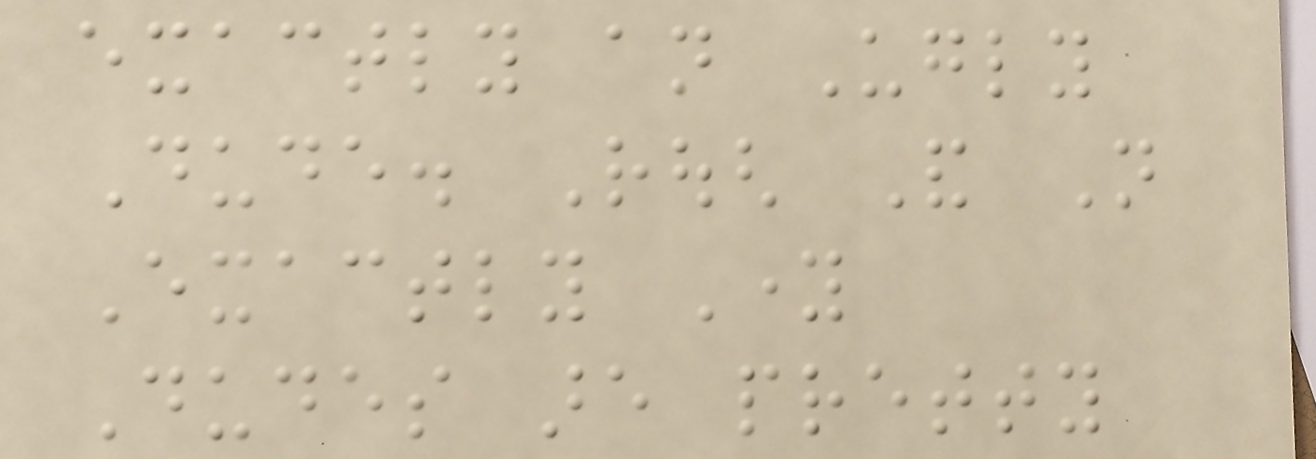exactly an Ugly
Dude. Rough And Not
Exactly Young
Dudes are pretty
